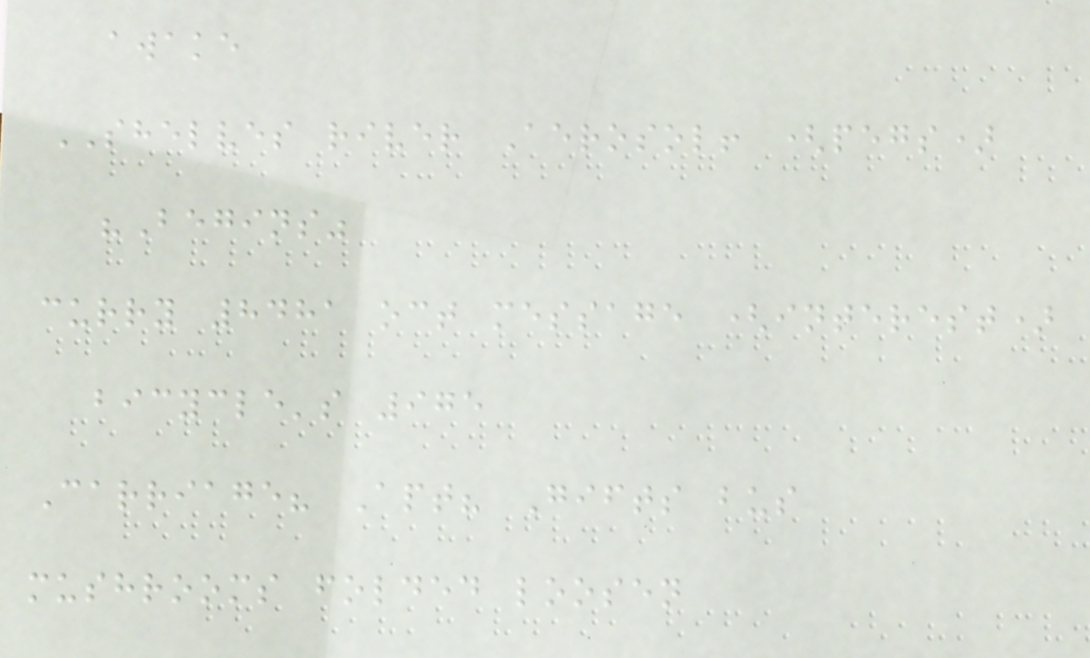awake
SHELVES river Aerosol! (pegs)
"Begins"
curry 8481 oct message (interest)
bicycle's 975
Carriage? Apt? Gifts bus
mushrooms folded loosen
